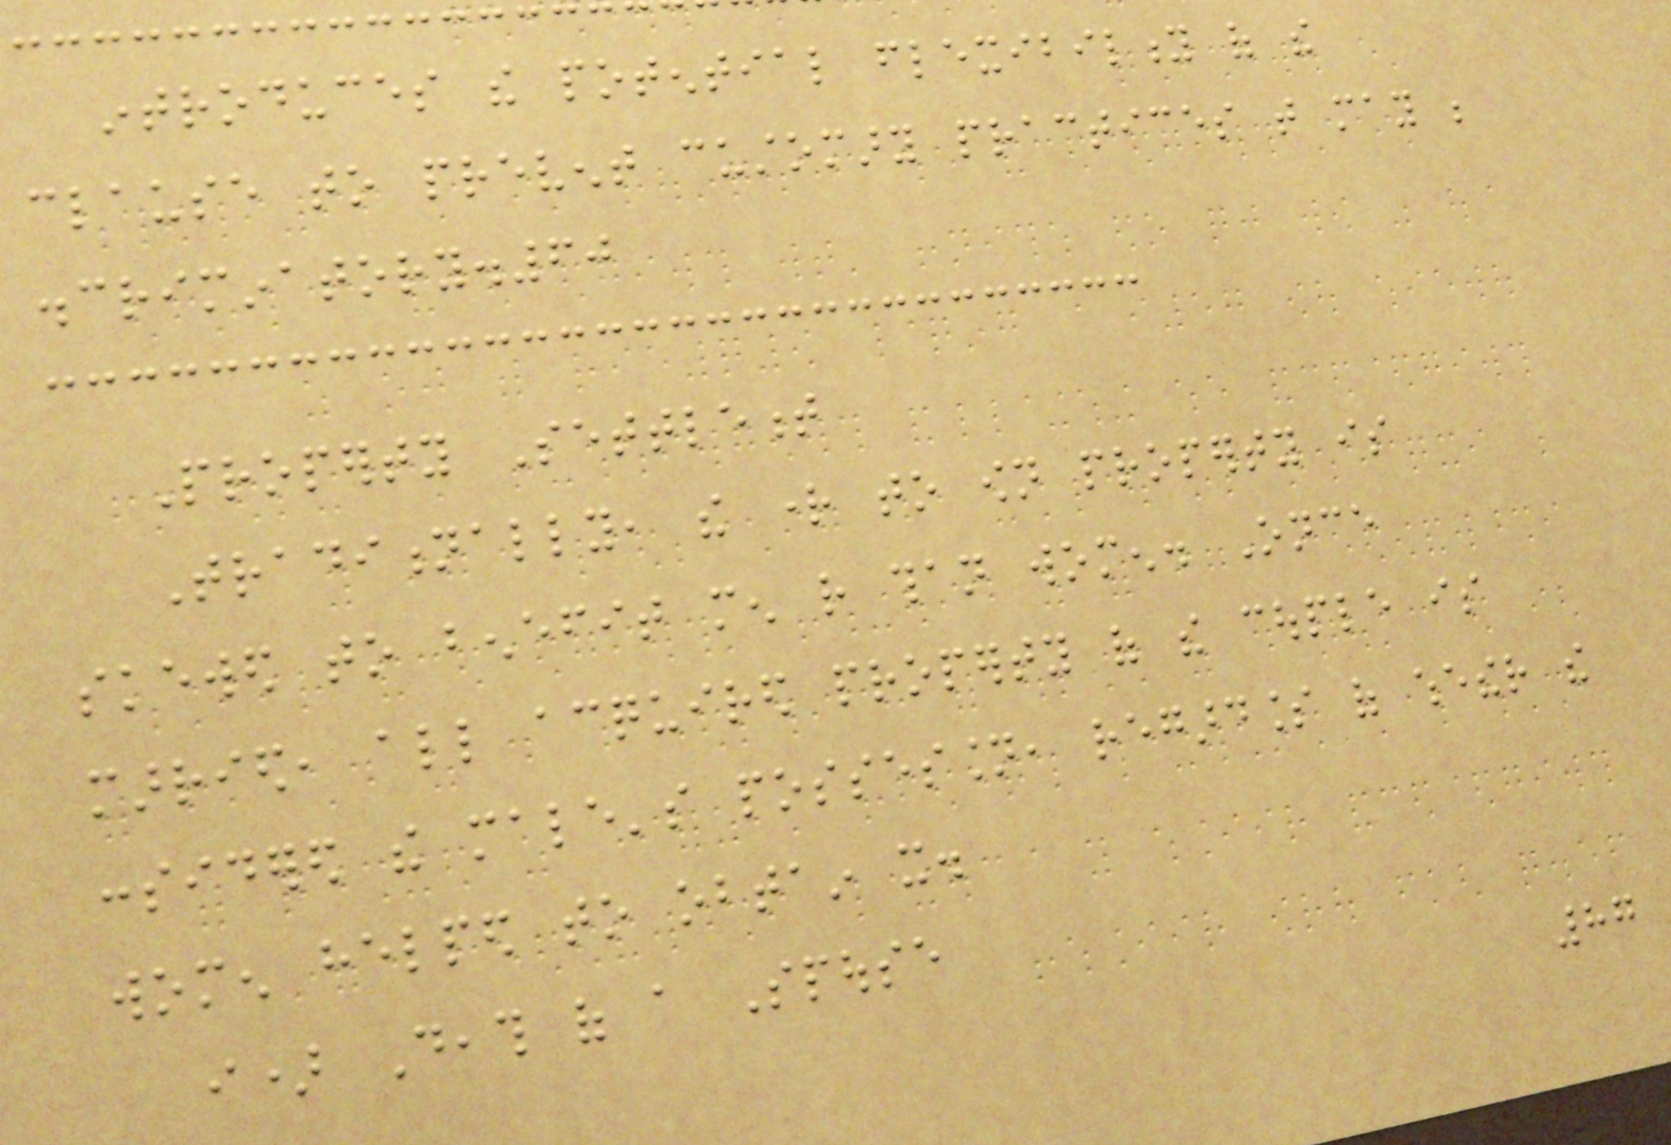introduces the potential flexibility of the
clause to prevent customary practices that may be
discriminatory.60
Property Settlement
Traditionally, the right to own property is
skewed to benefit men rather than women. Once
married, all acquired property of the couple is
considered the male's possession, regardless of whether the
women helped to obtain it.
i) Death of a Spouse
87
